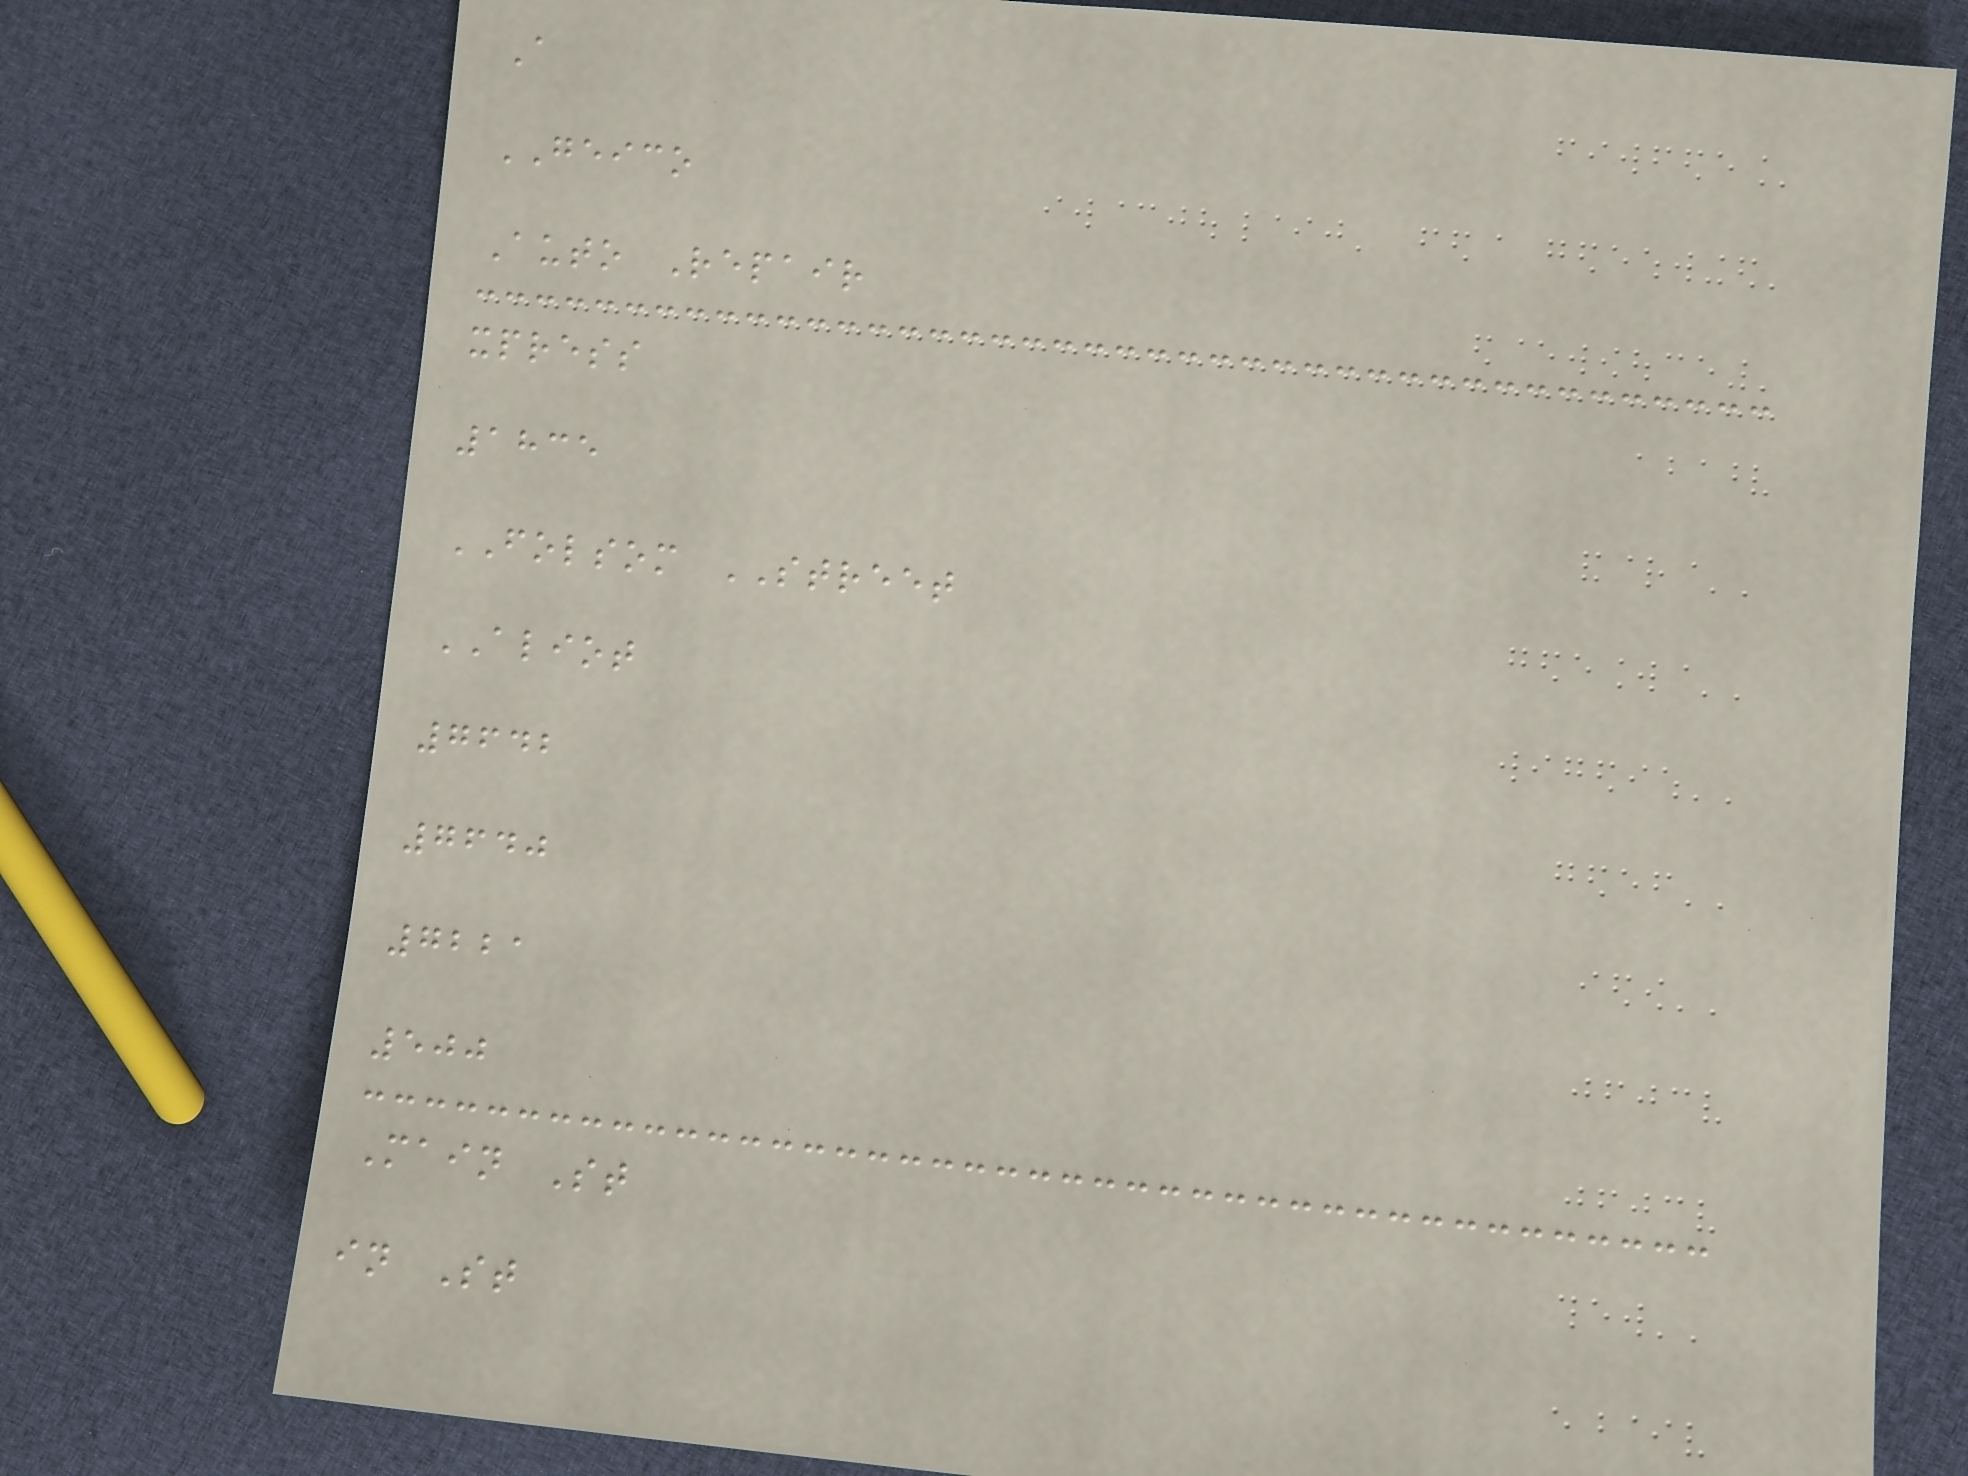A
GEICO
Auto Repair
xpress
1835
FOLSOM STREET
ALIOT
7642
7640
7221
500
Main St
in St
